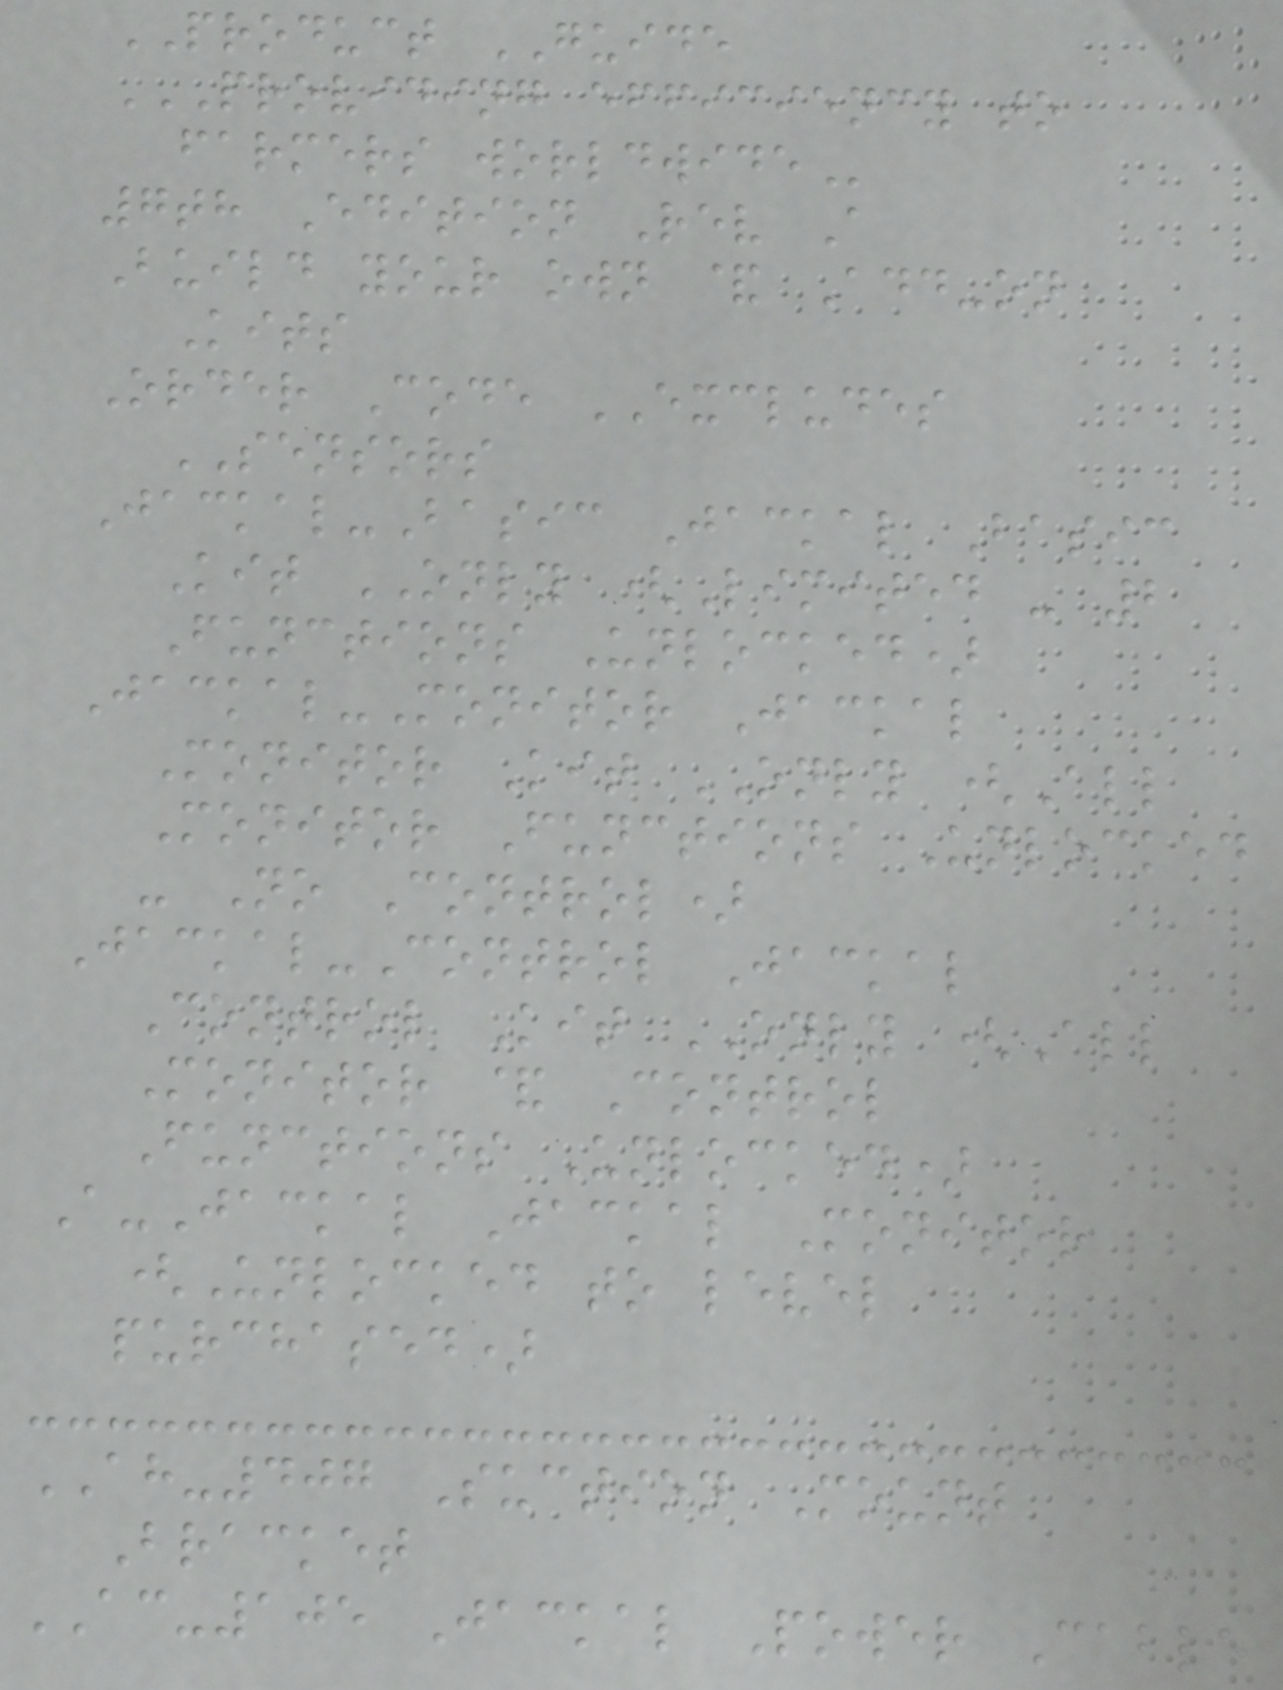PRODUCT GUIDE
PROVIDING EFFICIENCY TO
FARMERS WORLDWIDE
7th Edition Rev A
Build your own & Add-on
Kits
Order Code EXCLUDES
SENSORS
Jackal-Basic Jackal Basic
Kit ONLY (Limited - 2
Functions Unlocked)
Jackal-Monitor Jackal
Monitor Kit ONLY (All
Monitor Functions Unlocked
- No Control)
Jackal-Control Jackal
Control Kit ONLY (All
Monitor & Control
Functions Unlocked)
A-Jackal Jackal Monitor
(Unlocked to level
purchased)
AH-407 Suction Mount
Bracket
AC-105 Jackal Power Cable
